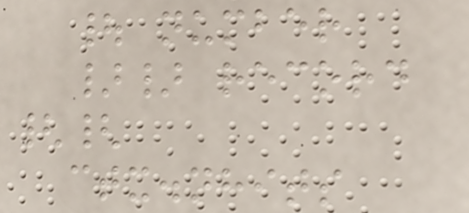| number
}} record
{{
ctx.nhits
